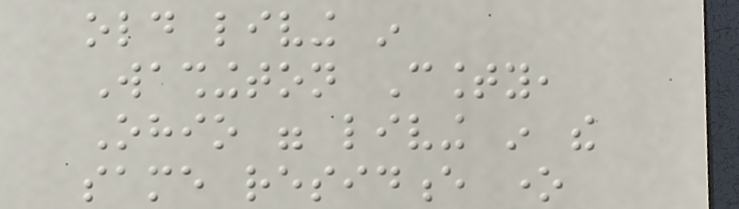old living in
Washington County,
Ohio were living in the
same residence one
